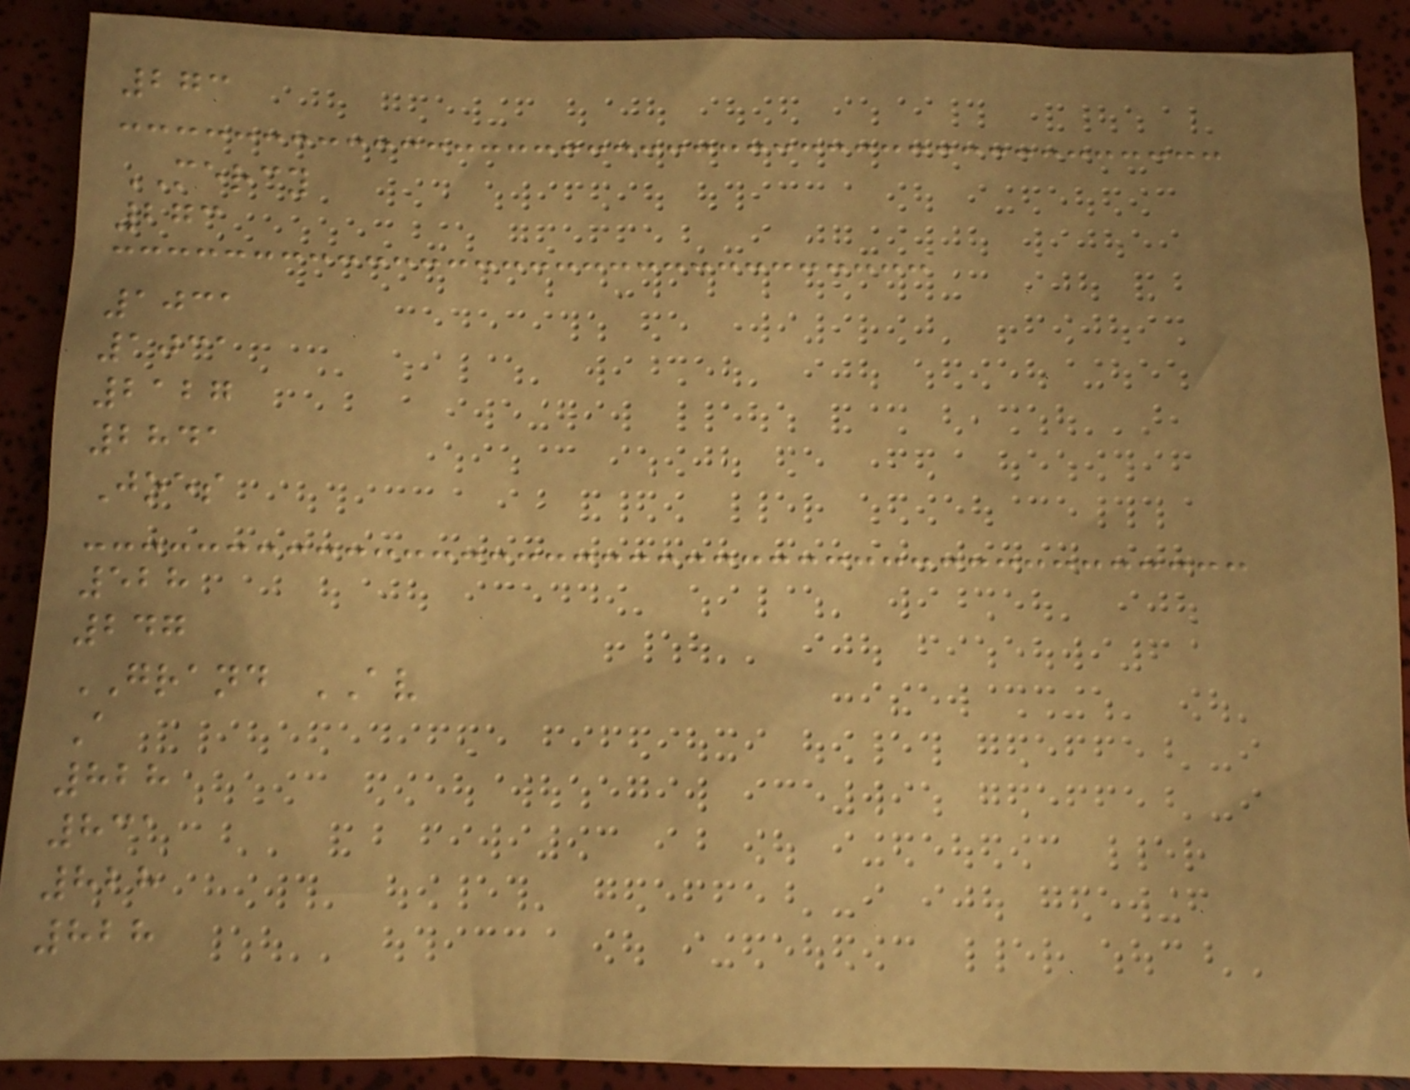273
MERCY
273
1031
1031
2127
2841
Joes
528
247
GRAND AV
A
828
831
828
828
